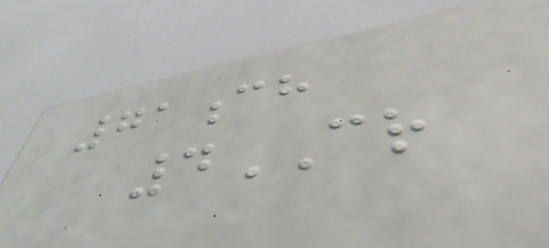71ch
4CR
